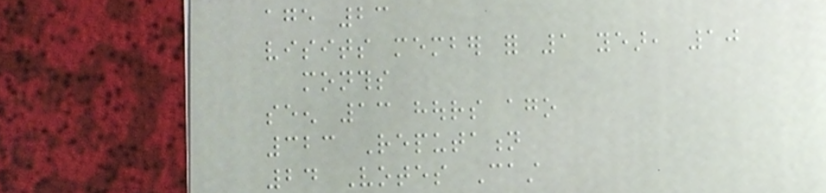age 23
visits member for 1 year, 10
months
seen 13 hours ago
323 Reputation
24 Votes Cast
